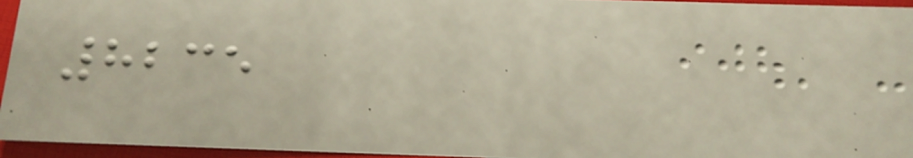8235
